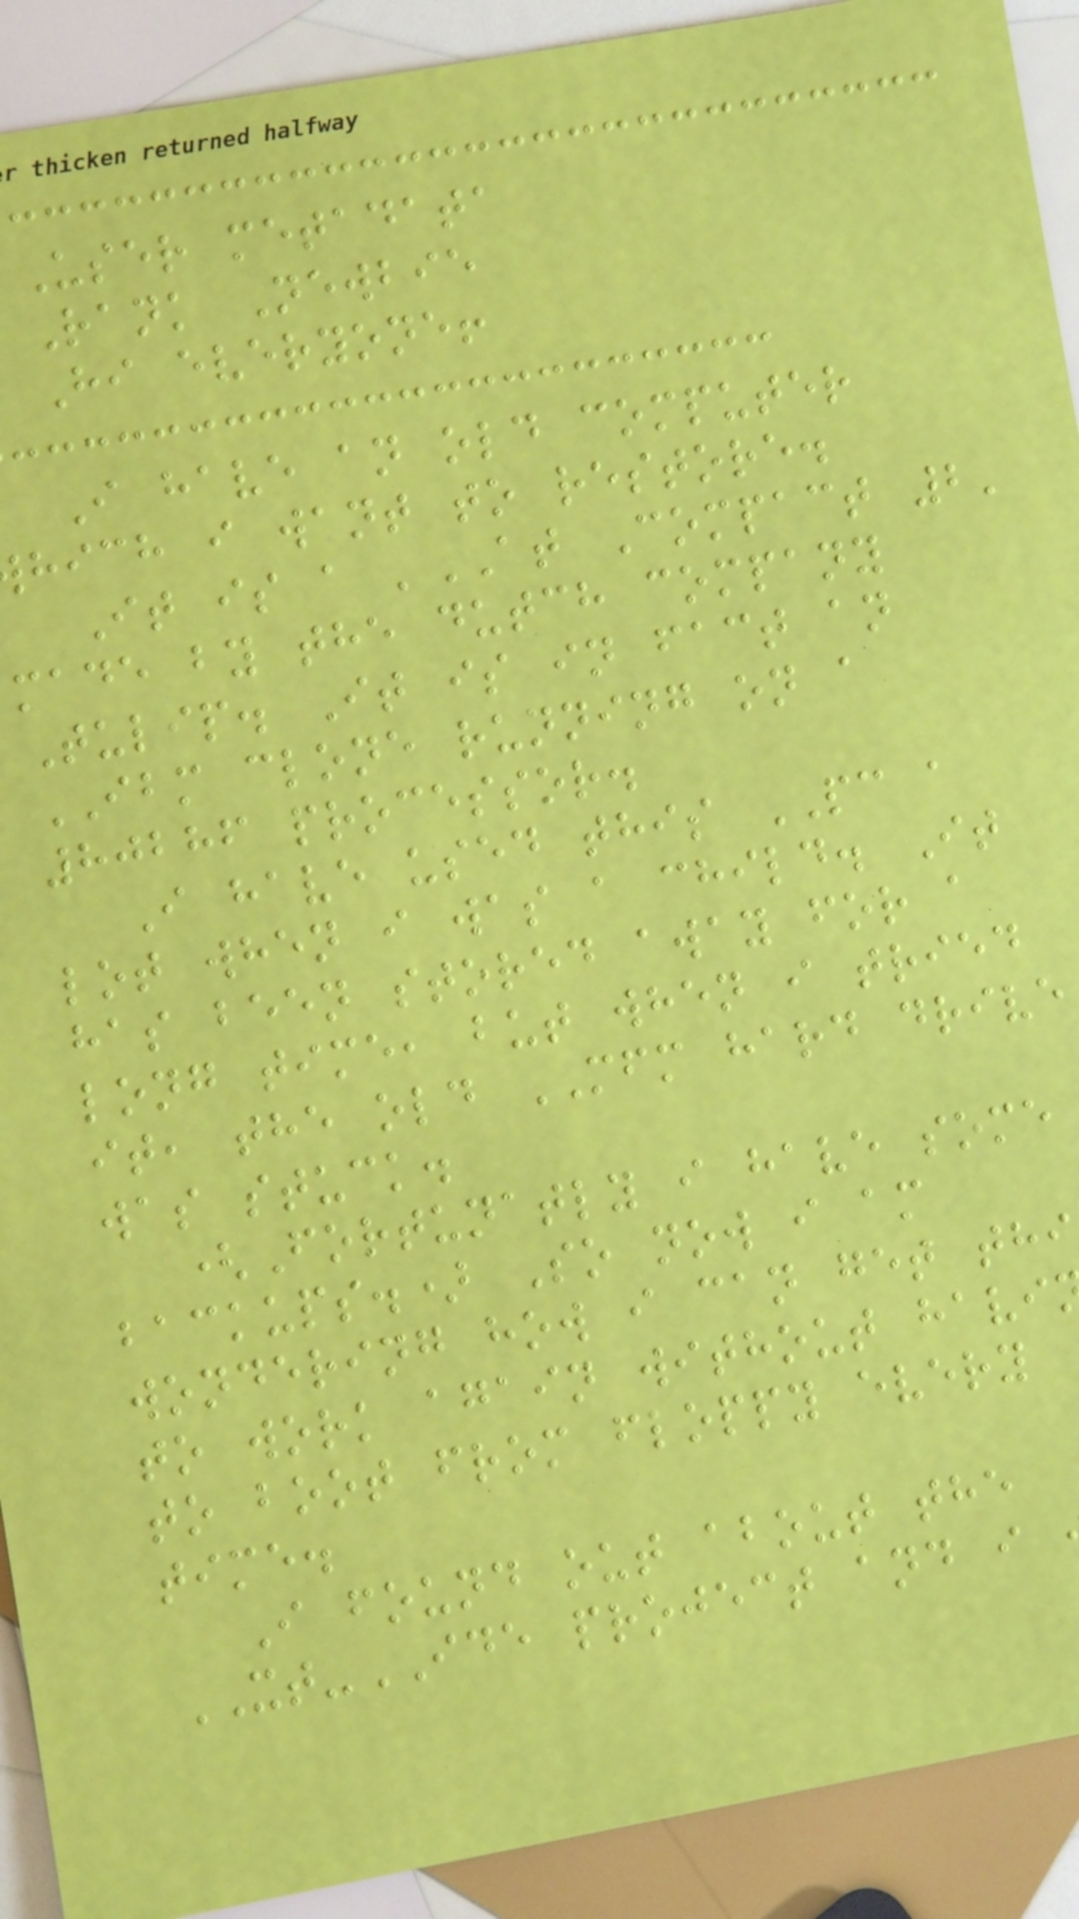User metadata
Rank Newbie
Hi everyone!
I have an old computer
hich i want to restore.
It is a 'AT Compact 2'
made by the dutch company
Tulip. It is in fact an
IBM clone running on a
80286 processor.
I have used this PC a
lot when i was a child. It
has been stored away for a
long time, but when i tried
it, the old MFM hard drive
was stuck.
(Fortunatly i have some
backups.) So now i am
wondering how i can get thi
to work again without havi
to boot from floppy every
time.
I found out about the
XT-IDE project and i
